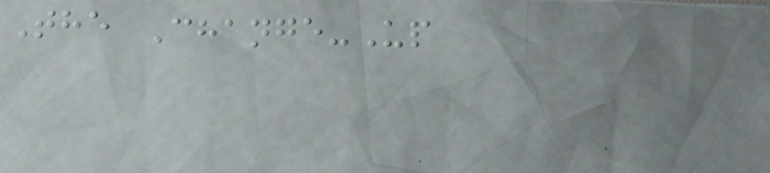The Change-Up
